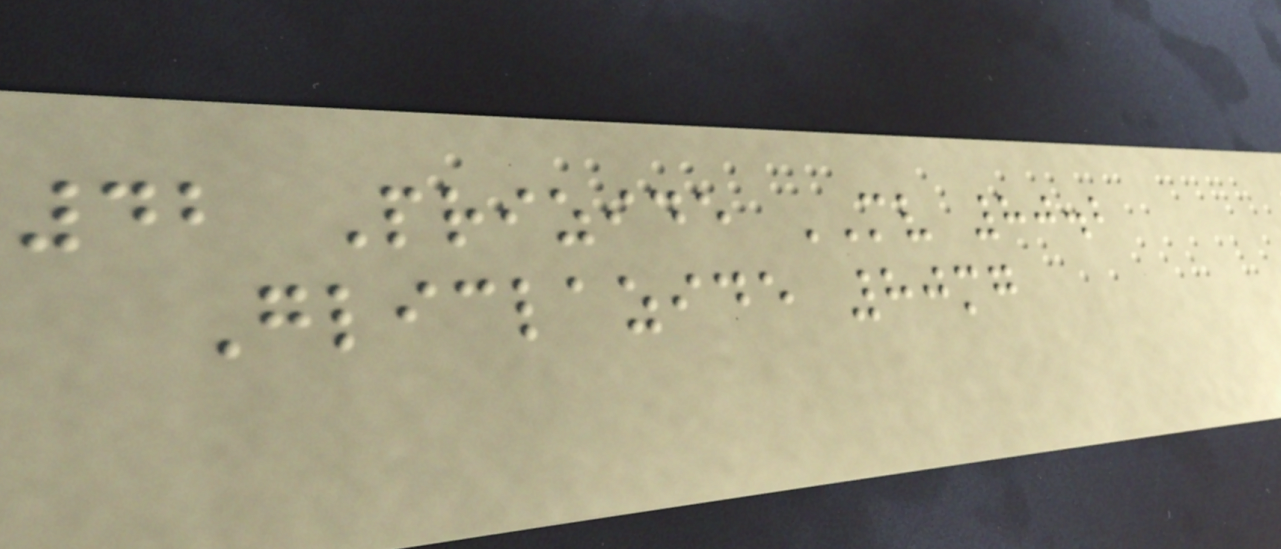42 Prizide MV 80.2
Gliclazide 80mg
